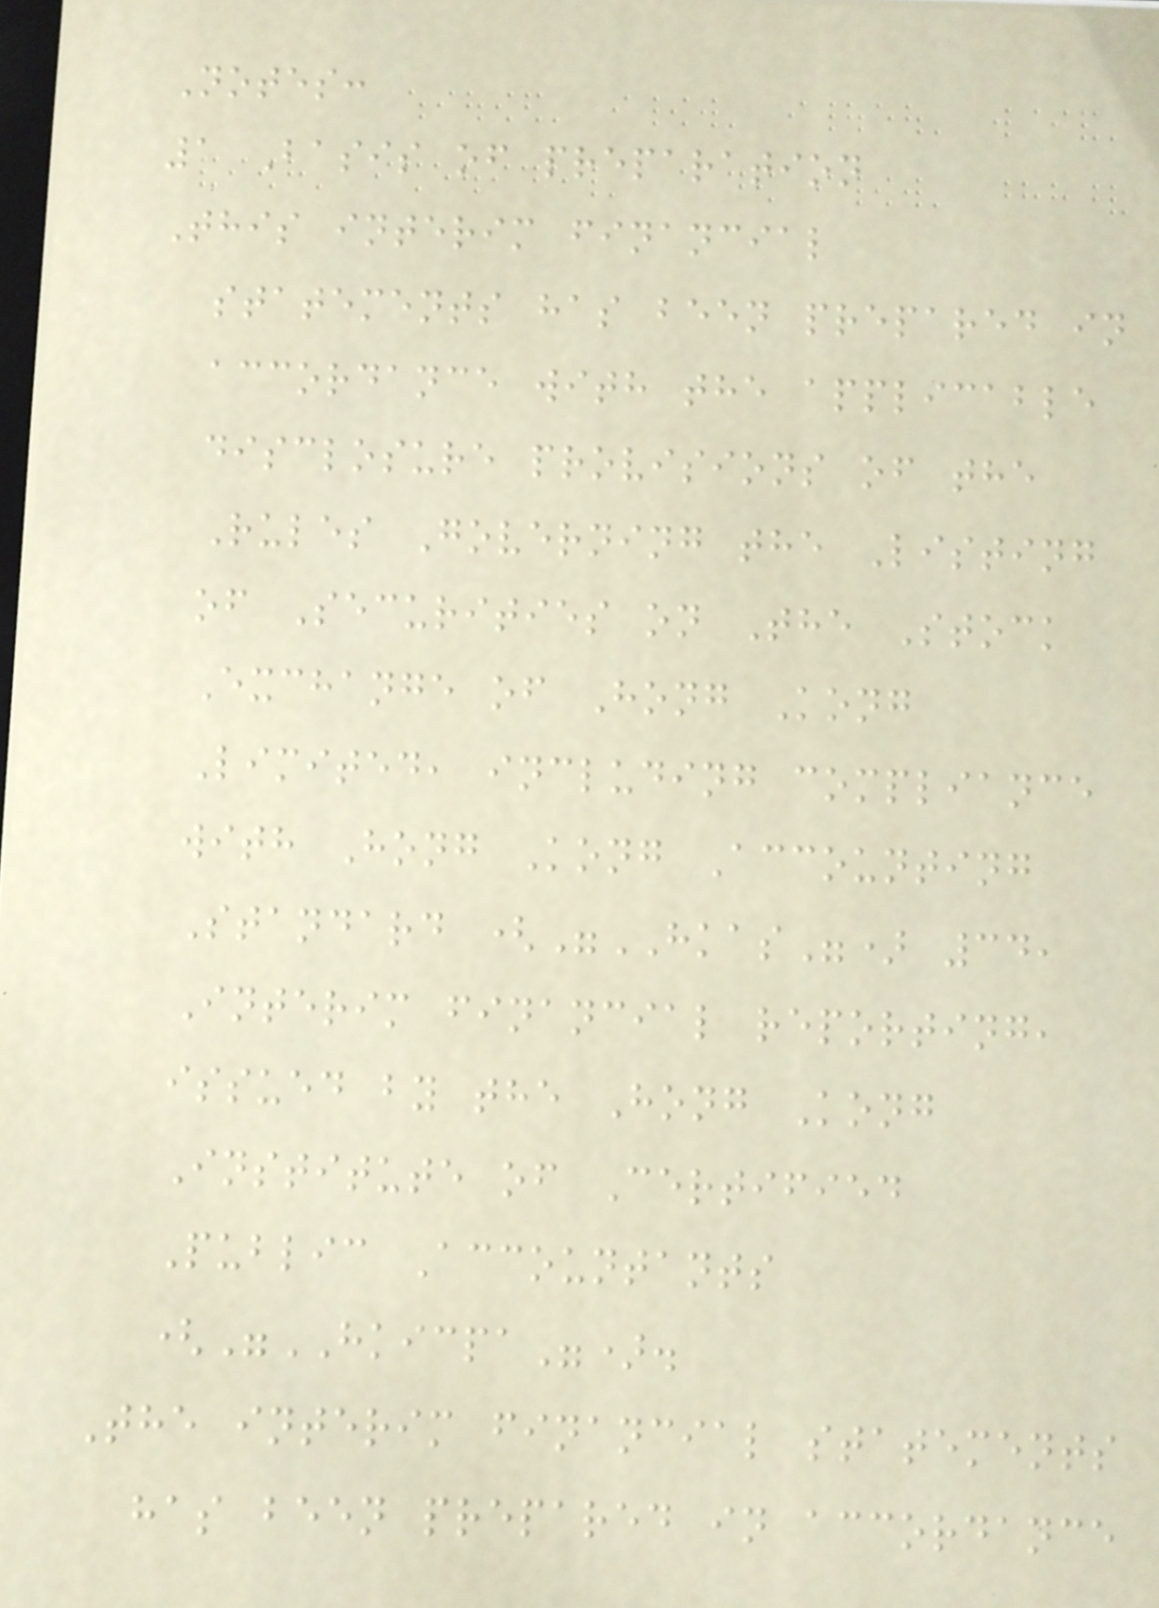Notes:
1 Basis of preparation
This interim financial
statements has been prepared in
accordance with the applicable
disclosure provisions of the
Rules Governing the Listing
of Securities on The Stock
Exchange of Hong Kong
Limited, including compliance
with Hong Kong Accounting
Standard ("HKAS") 34,
Interim financial reporting,
issued by the Hong Kong
Institute of Certified
Public Accountants
("HKICPA").
The interim financial statements
has been prepared in accordance
